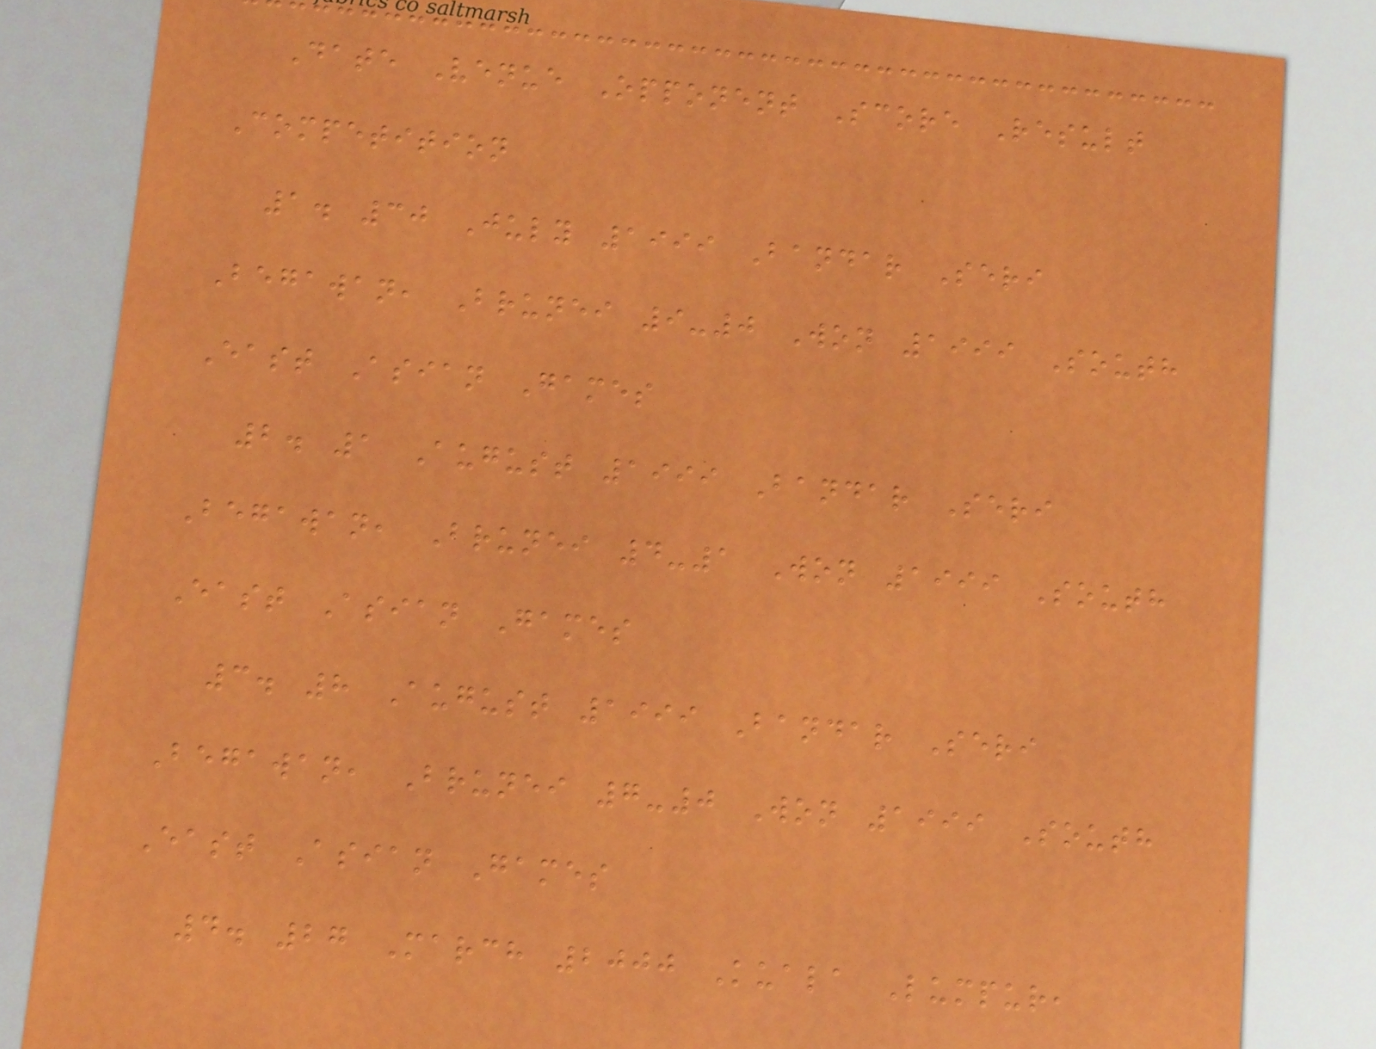Date Venue Opponent Score Result
Competition
1. 30 July 1999 Bandar Seri
Begawan, Brunei 9-0 Won 1999 South
East Asian Games
2. 1 August 1999 Bandar Seri
Begawan, Brunei 4-1 Won 1999 South
East Asian Games
3. 8 August 1999 Bandar Seri
Begawan, Brunei 7-0 Won 1999 South
East Asian Games
4. 27 March 2000 Kuala Lumpur,
